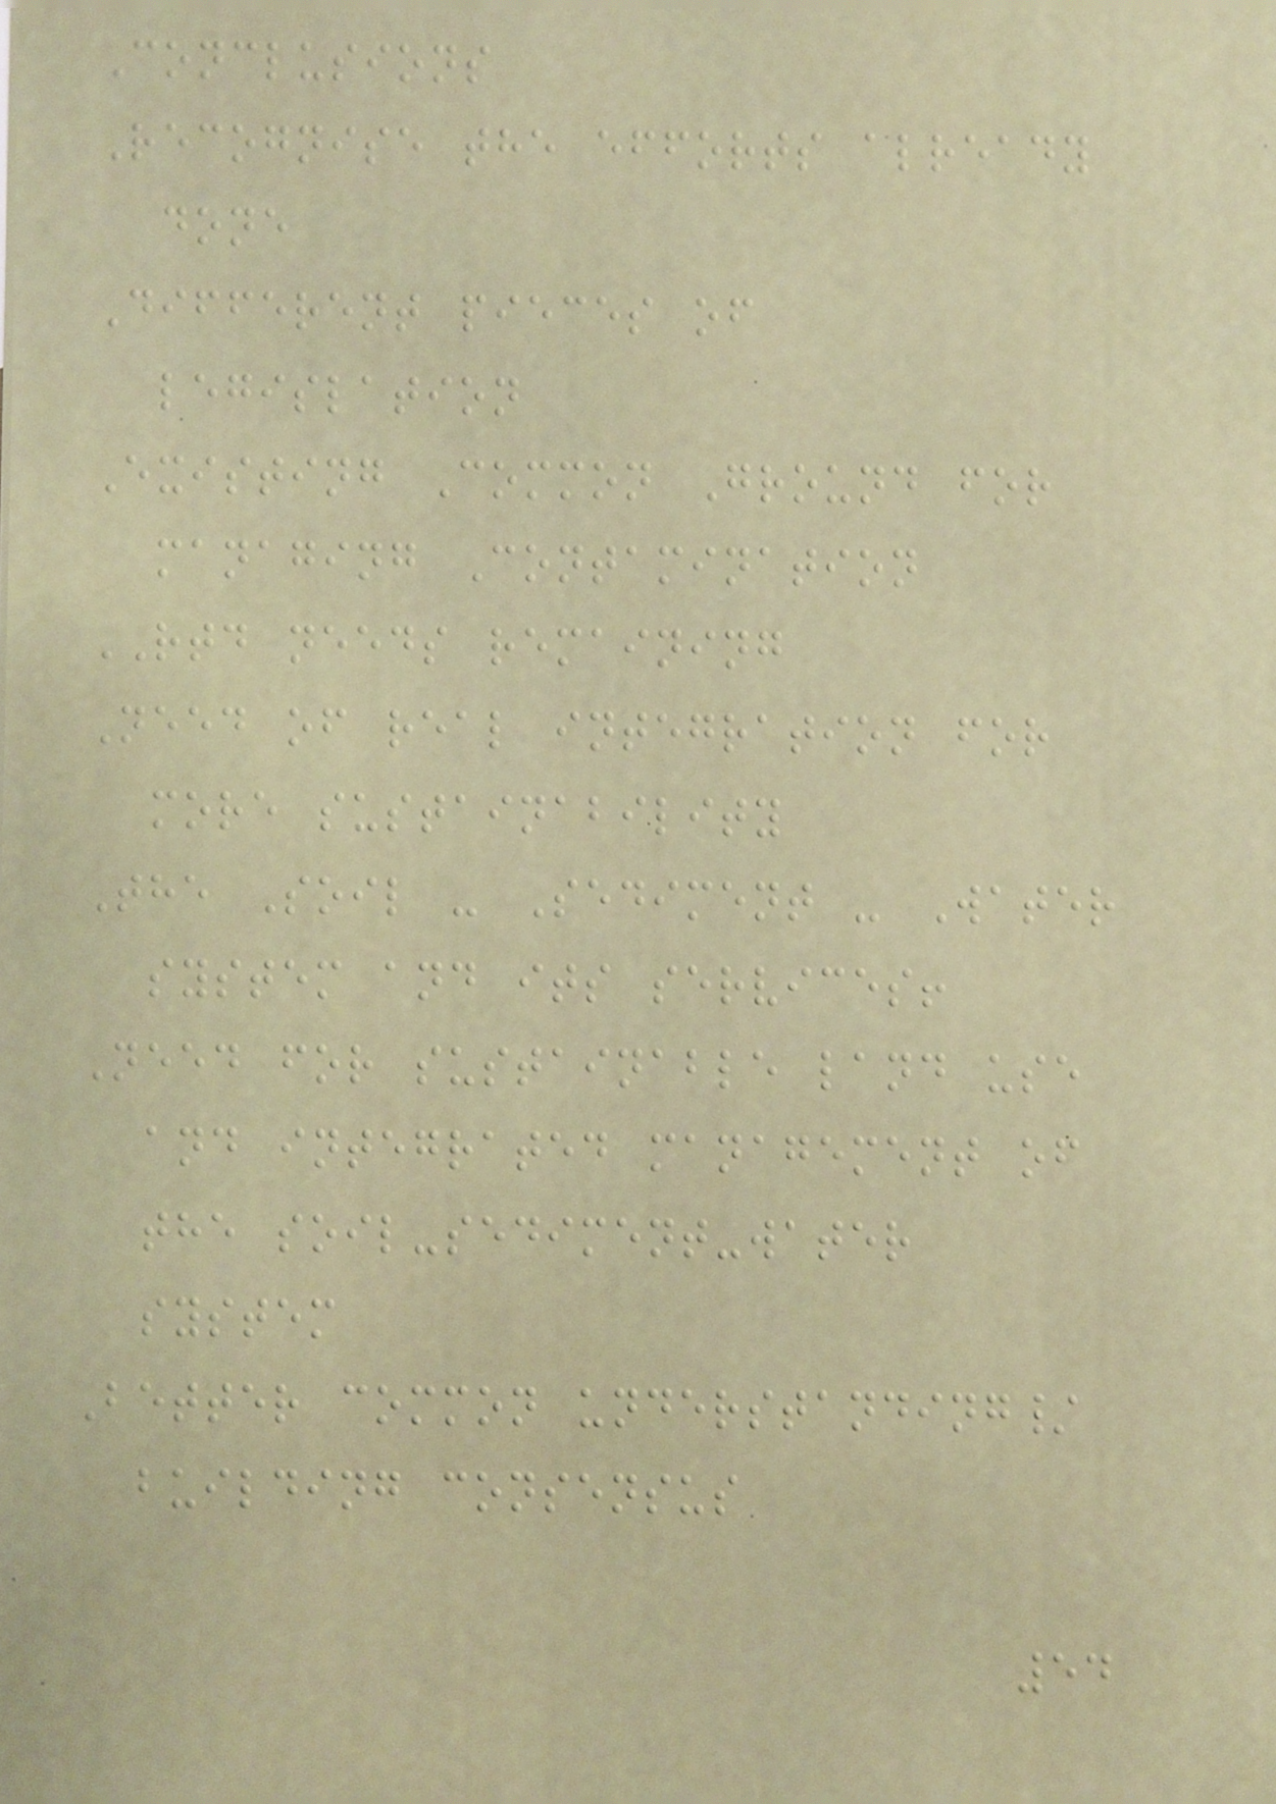Conclusions
Recognise the efforts already
done
Different pieces of
legislation
Existing Common Ground for
managing Contamination
RTD needs remaining
Need of real integration for
more sustainability
The Soil - Sediment - Water
system and its services!
Need for sustainable land use
and integrated management of
the soil-sediment-water
system
Better common understanding/
building consensus
54
